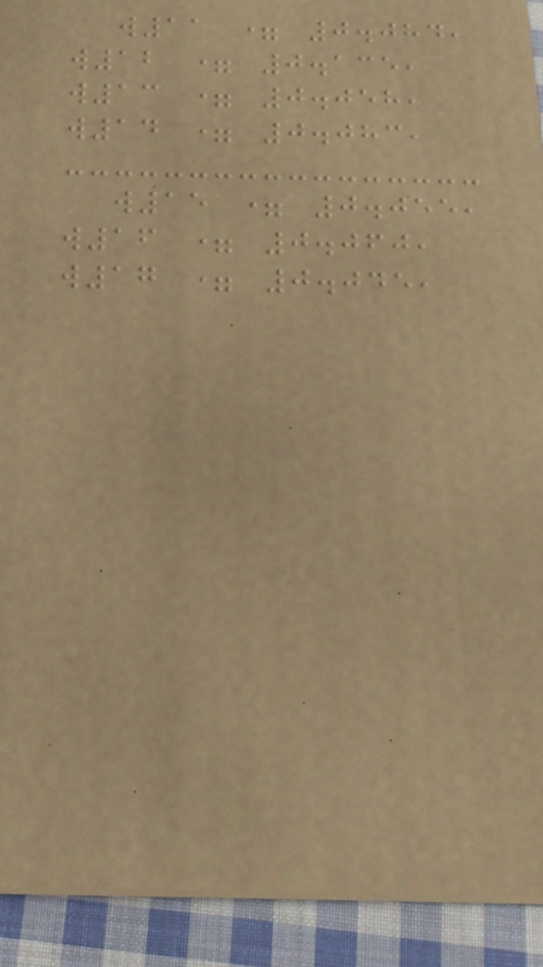w11 = 0.084,
w12 = 0.135,
w13 = 0.058,
w14 = 0.083,
w15 = 0.055,
w16 = 0.060,
w17 = 0.045,
